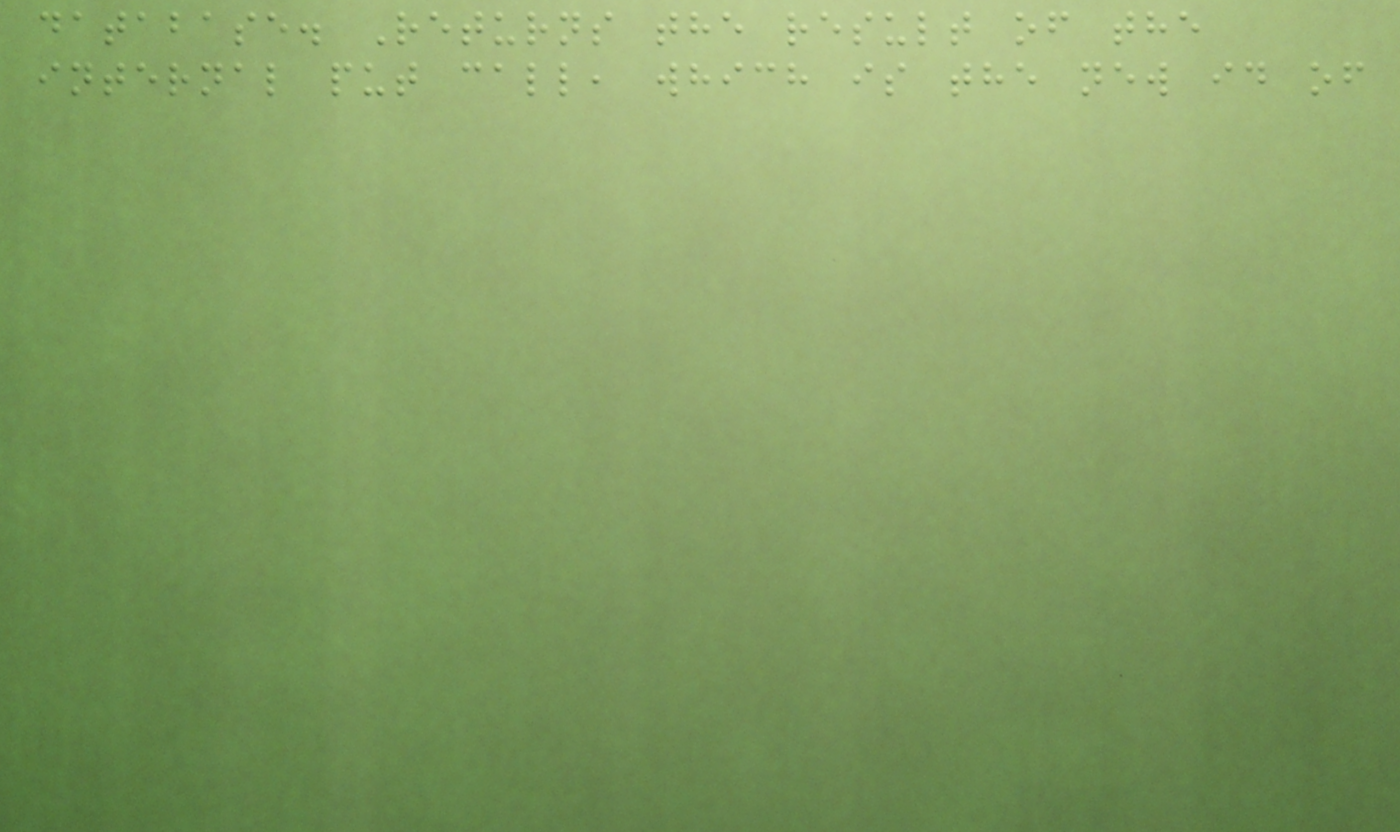database. Returns the result of the
internal put call, which is the new id of
